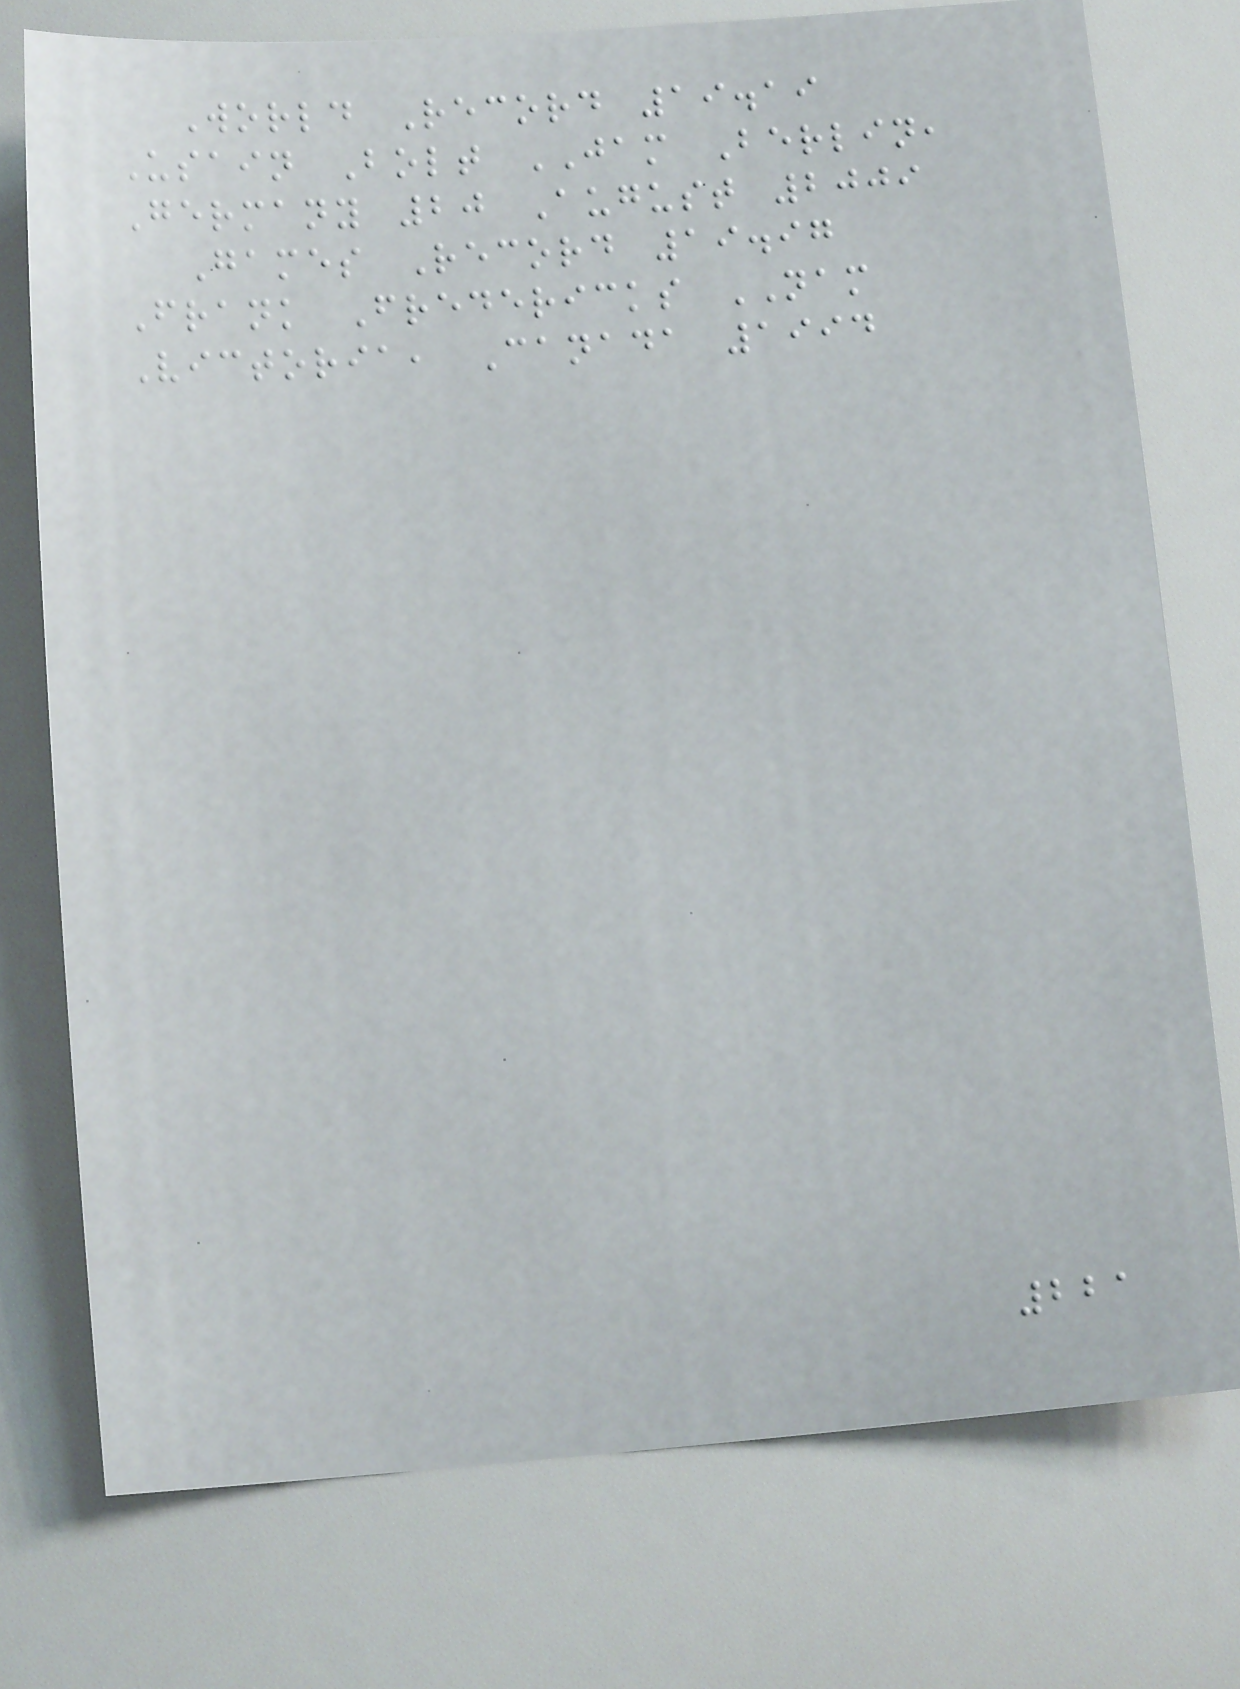World Record 19.19
Usain Bolt JAM Berlin,
Germany 20 August 2009
Games Record 19.97
Frank Fredericks NAM
Victoria, Canada 1994
221
